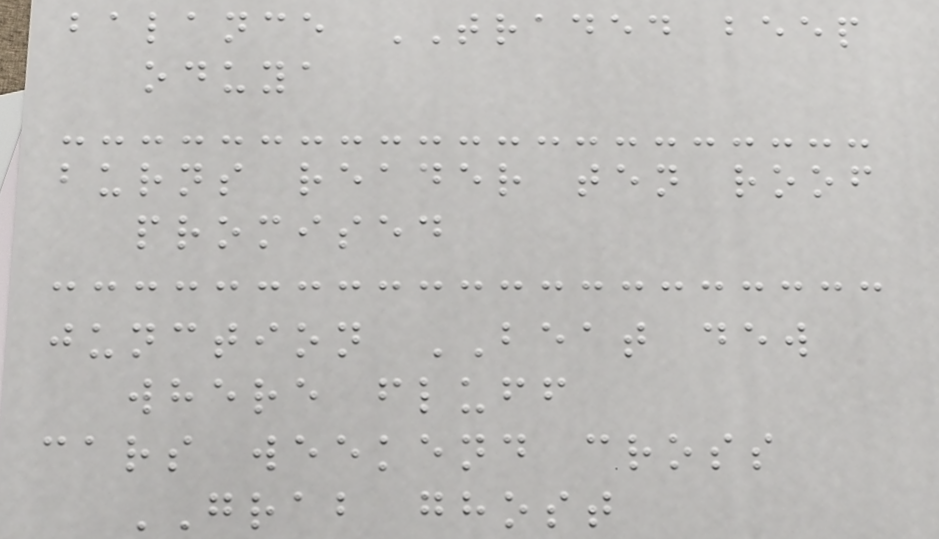balance TRADED beep
oduya
burns reader ten roof
promised
junction BEAT dew
where fluff
cars weekend cross
GRAB ghost
